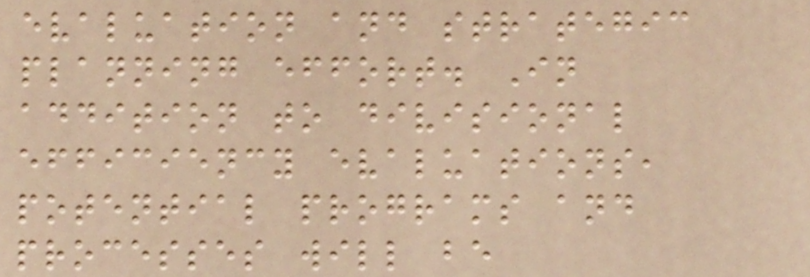evaluation and strategic
planning effort. In
addition to divisional
efficiency evaluations,
potential programs and
processes will be
